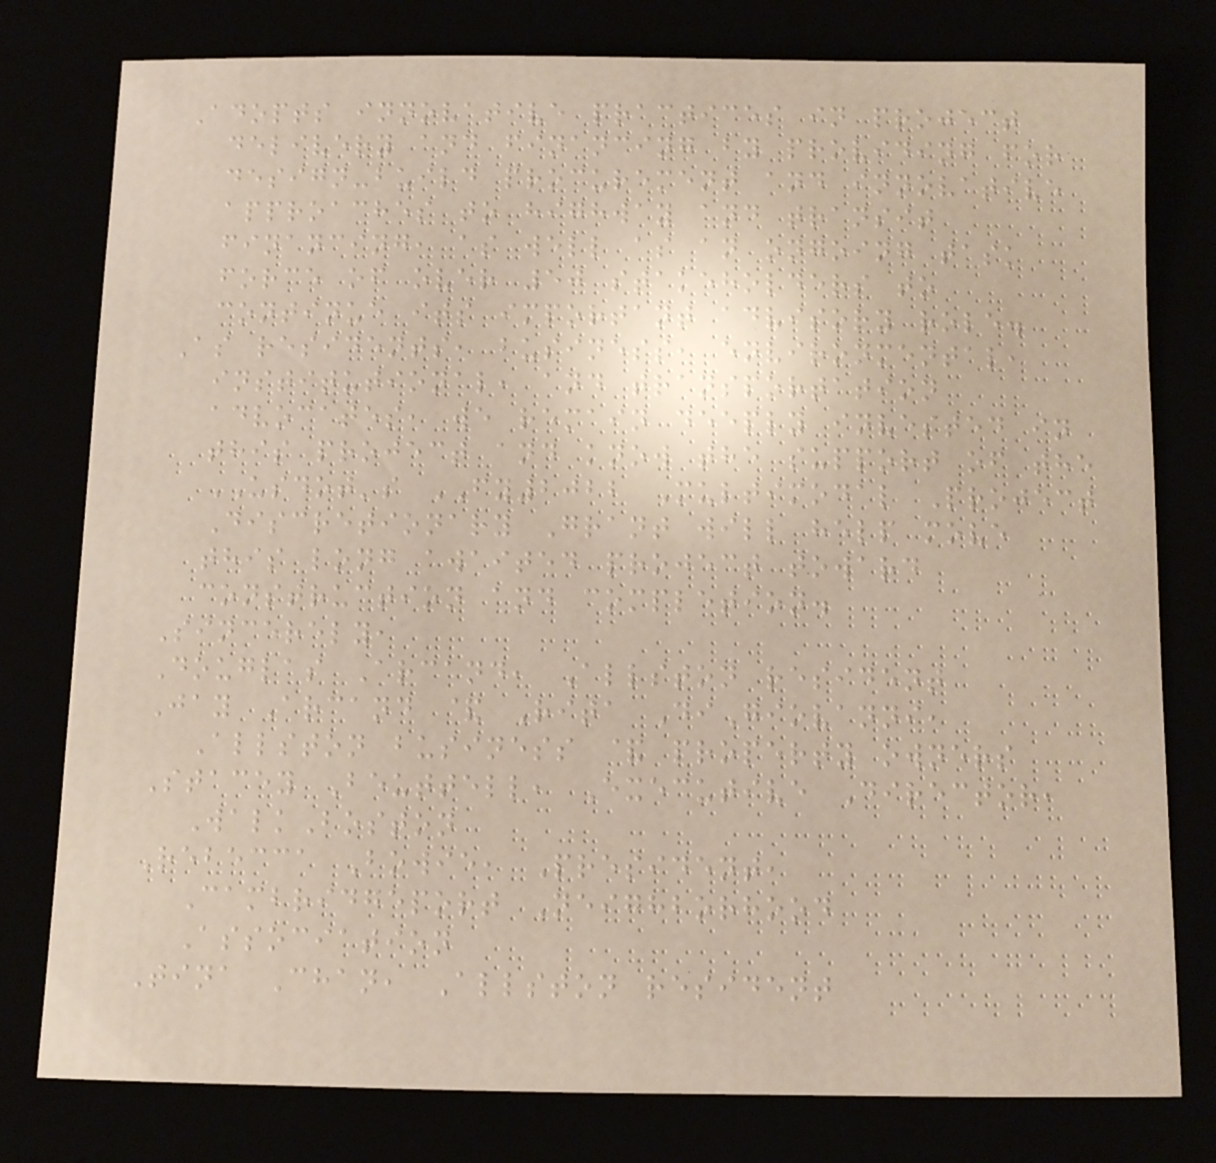Adopts innovative practices in project
delivery and financing by providing for
design-build procurement and innovative
approaches to highway and transit
financing, as well as an ongoing task
force of over 50 stakeholders to
continue its important advisory role.
As residents, business, environmental,
institutional, and transportation
advocates, we remain deeply invested in
this project and know the support of the
USDOT's FY2022 Multimodal Project
Discretionary Grant will help move
this long awaited project toward
construction and completion.
Sincerely,
Douglas Arcand, Allston resident
Jay Arcand & Rita DiGiovanni,
Allston business & property owners
Stacey Beuttell, Executive Director,
WalkBoston
Rebecca Bowie, President,
Cambridgeport Neighborhood
Association
Tina Chan, Allston resident
